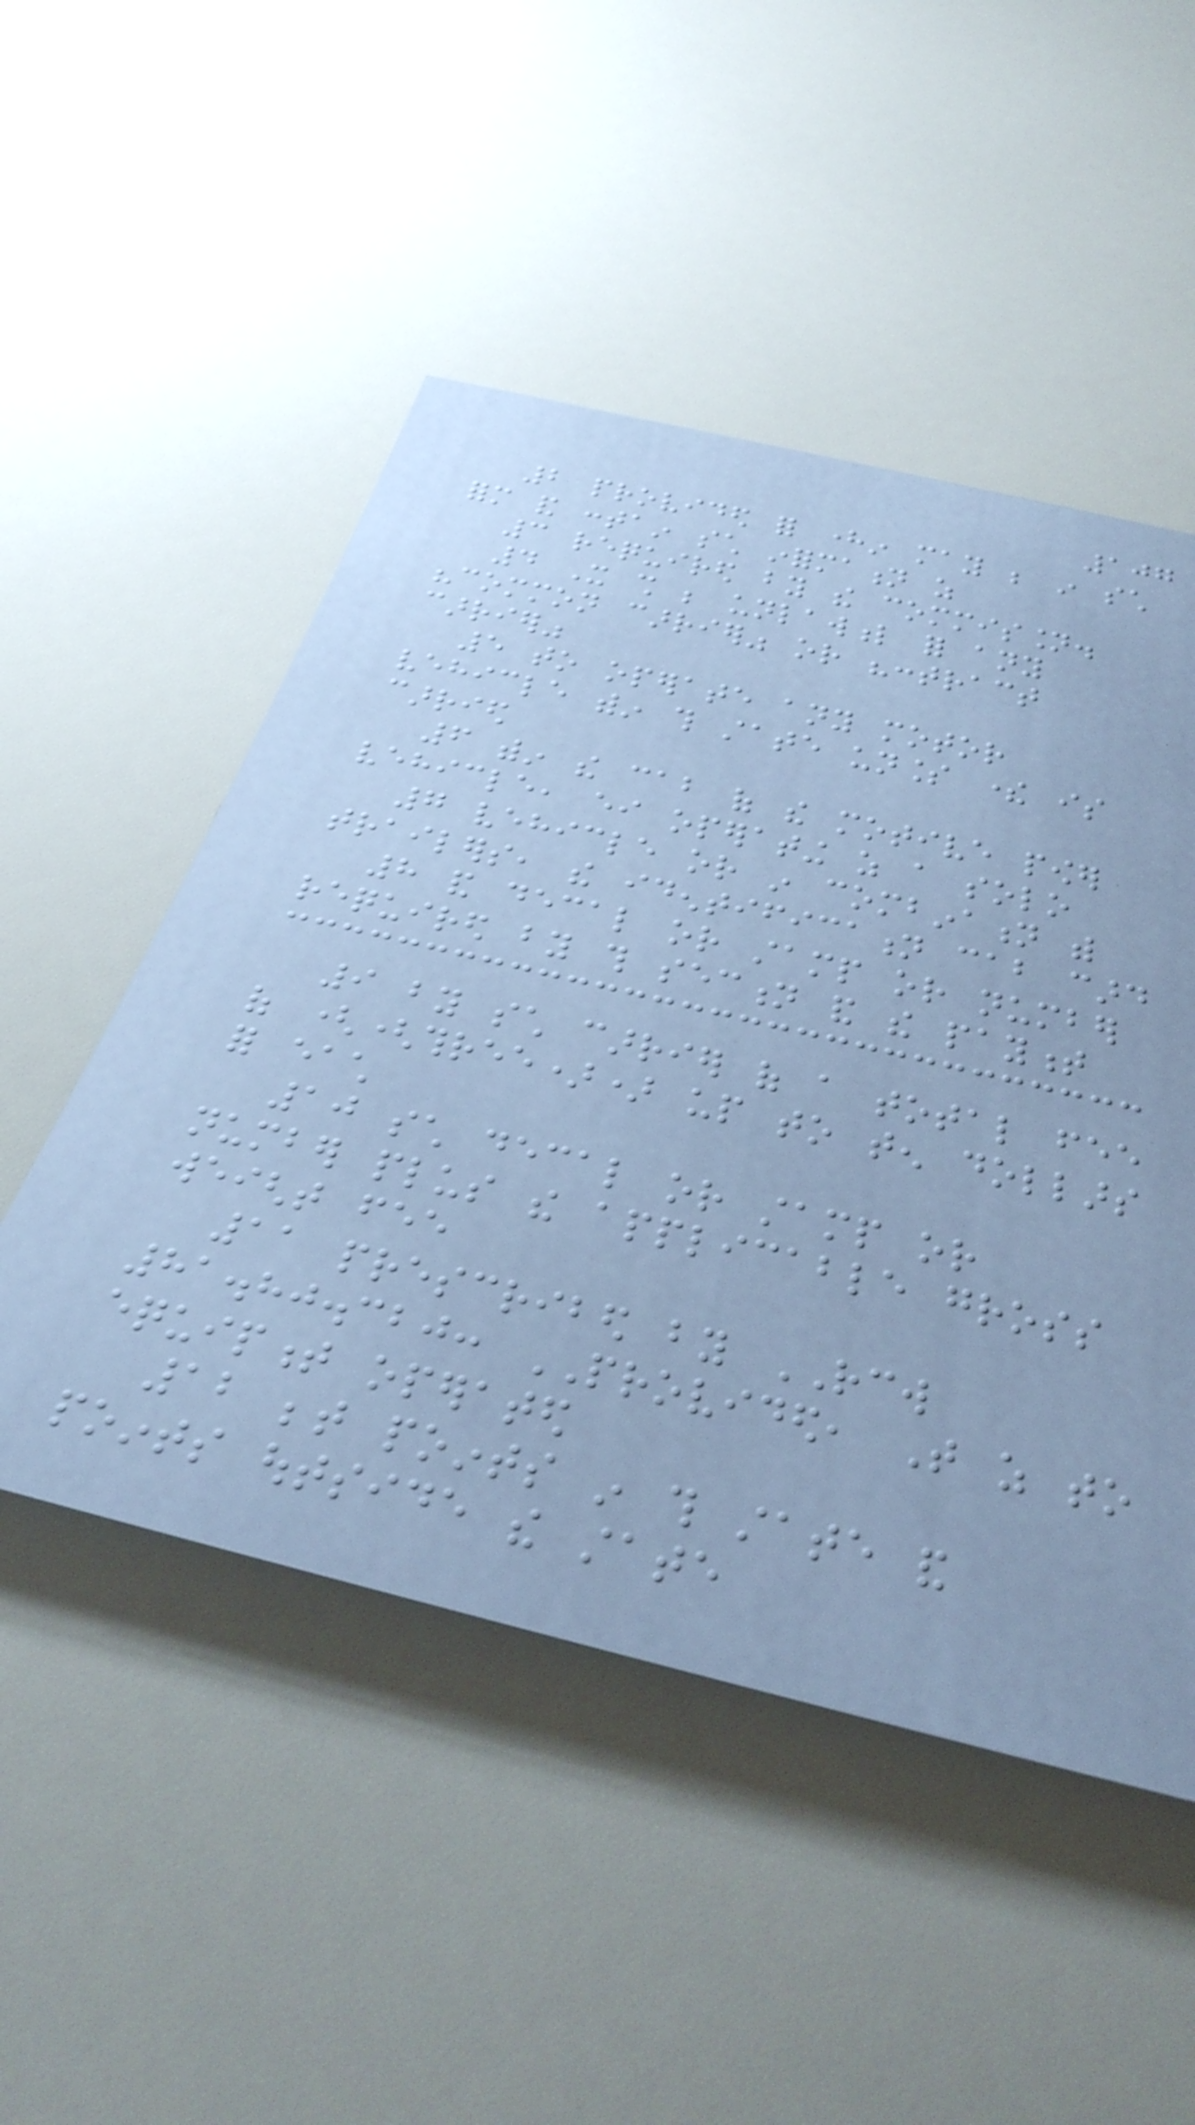107
2 provided for herein may be in such
form and contain such information as
3 required by the commission.
4 It shall be unlawful for any
"common carrier" or "contract
carrier"
5 to operate any motor
vehicle within this state unless there is
carried
6 within the cab of the motive power
vehicle, either operating as a solo
7 vehicle or in combination with
trailers, the identification cab card
8 and decal or stamp or number
required by this section and the payment
9 by such carrier of a total fee
of ((three)) up to ten dollars
for each
10 such decal or stamp or
number plus the applicable gross
weight fee
11 prescribed by RCW
81.80.320: PROVIDED, That as to
equipment operated
12 between points in this state and
points outside the state
